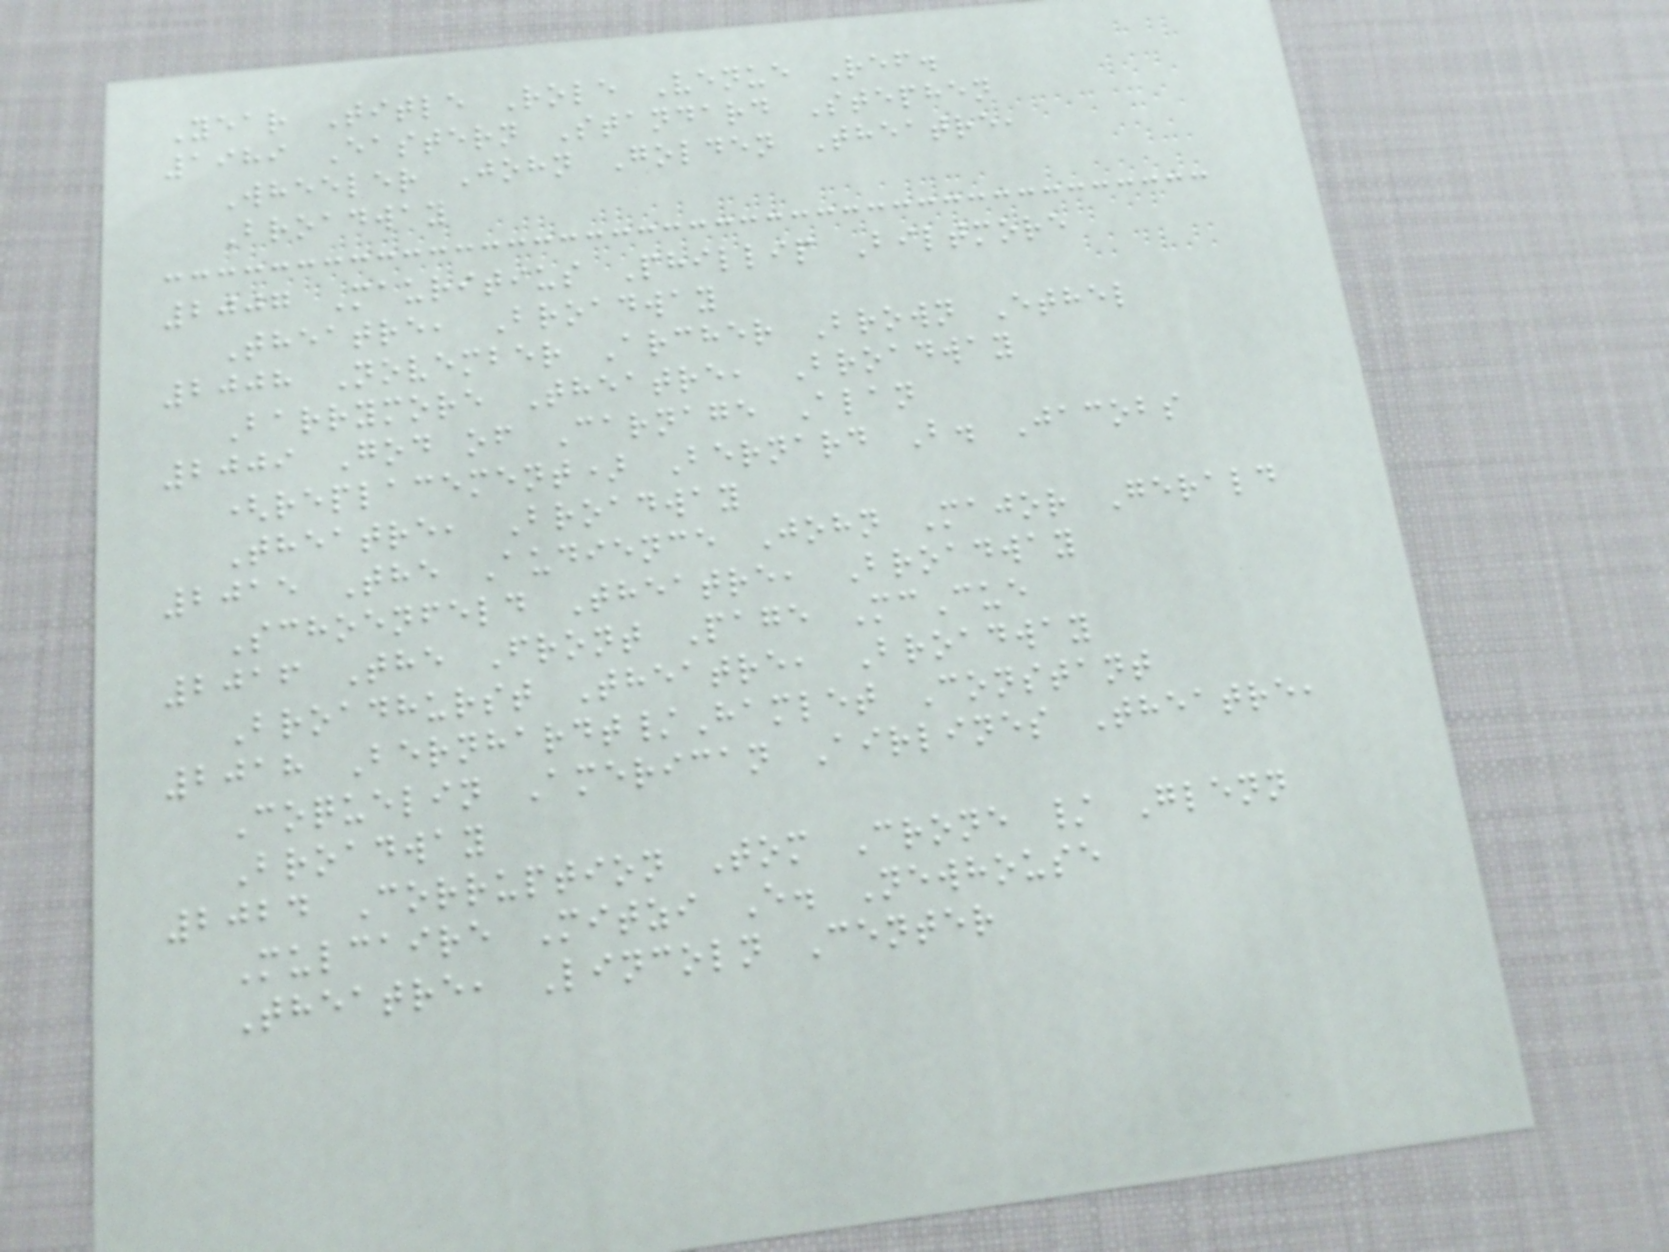Year Title Role Venue Ref.
1989 Eastern Standard Stephen
Wheeler John Golden Theatre,
Broadway
2007 Mauritius Phillip Biltmore
Theatre, Broadway
2008 November Archer Brown Ethel
Barrymore Theatre, Broadway
2009 God of Carnage Alan
(replacement) Bernard B. Jacobs
Theatre, Broadway
2015 The Audience John Major Gerald
Schoenfeld Theatre, Broadway
2016 The Front Page McCue
Broadhurst Theatre, Broadway
2018 Bernhardt/Hamlet Constant
Coquelin American Airlines Theatre,
Broadway
2024 Corruption Tom Crone / Glenn
Mulcaire Mitzi E. Newhouse
Theatre, Lincoln Center
